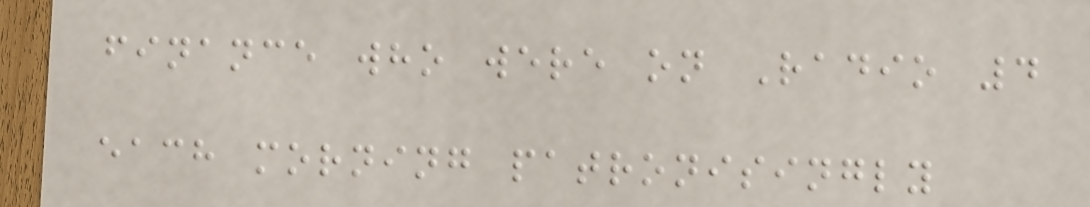finance who were on Radio 4
each morning patronisingly
